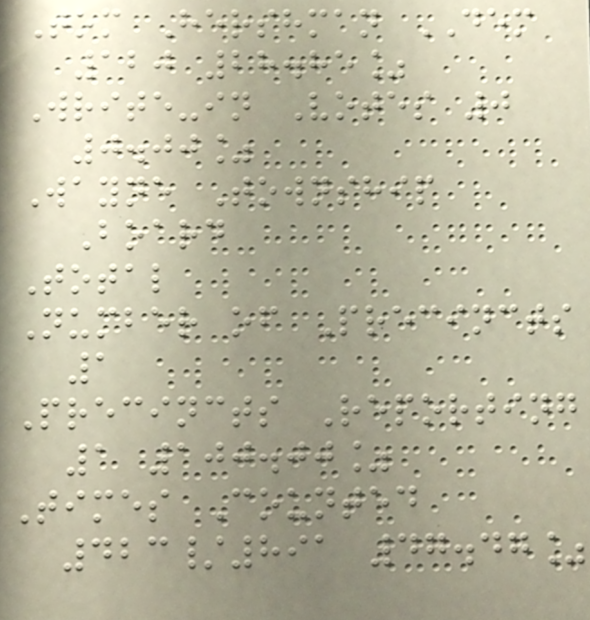Tom Hershman DEM
120 28.85%
Write-in Votes 0
0.00%
Wayne Township
Board
Total
Number of Precincts
1
Precincts Reporting
1 100.00%
Times Counted
423/891 47.47%
